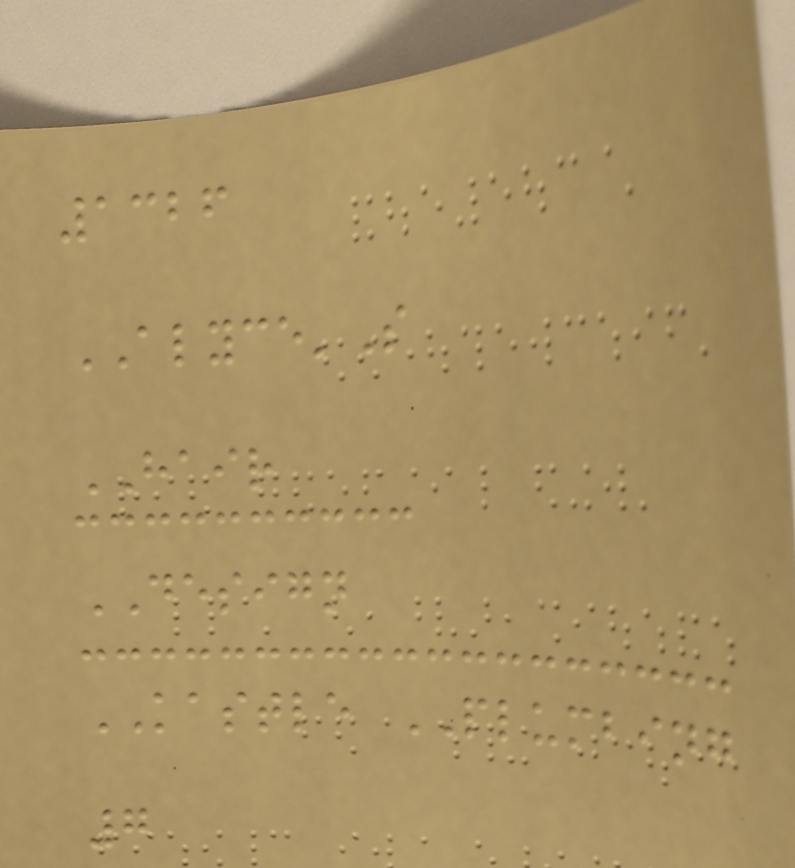1326
ALYCE'S
HAIR
DESIGN
KASTLE PLUMBING
7
